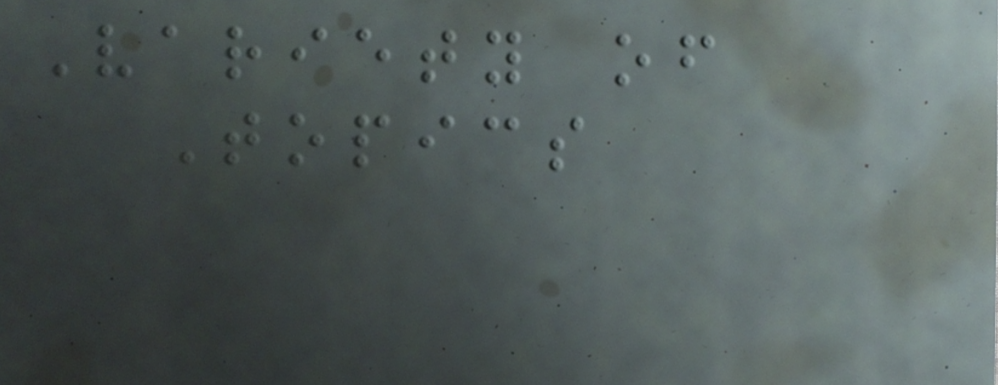Variety of
Topics
